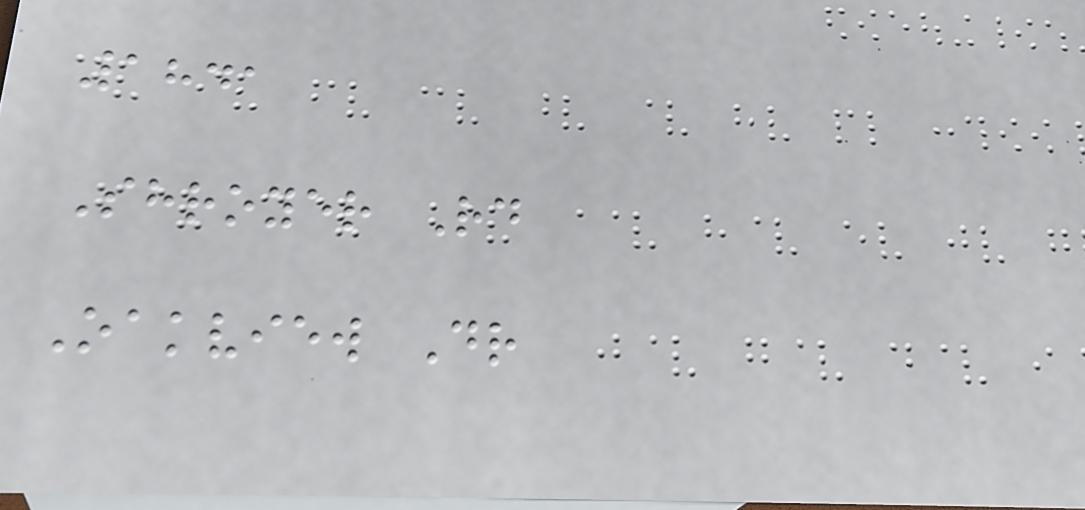1841
Shroyer Rd
Oakview Dr
